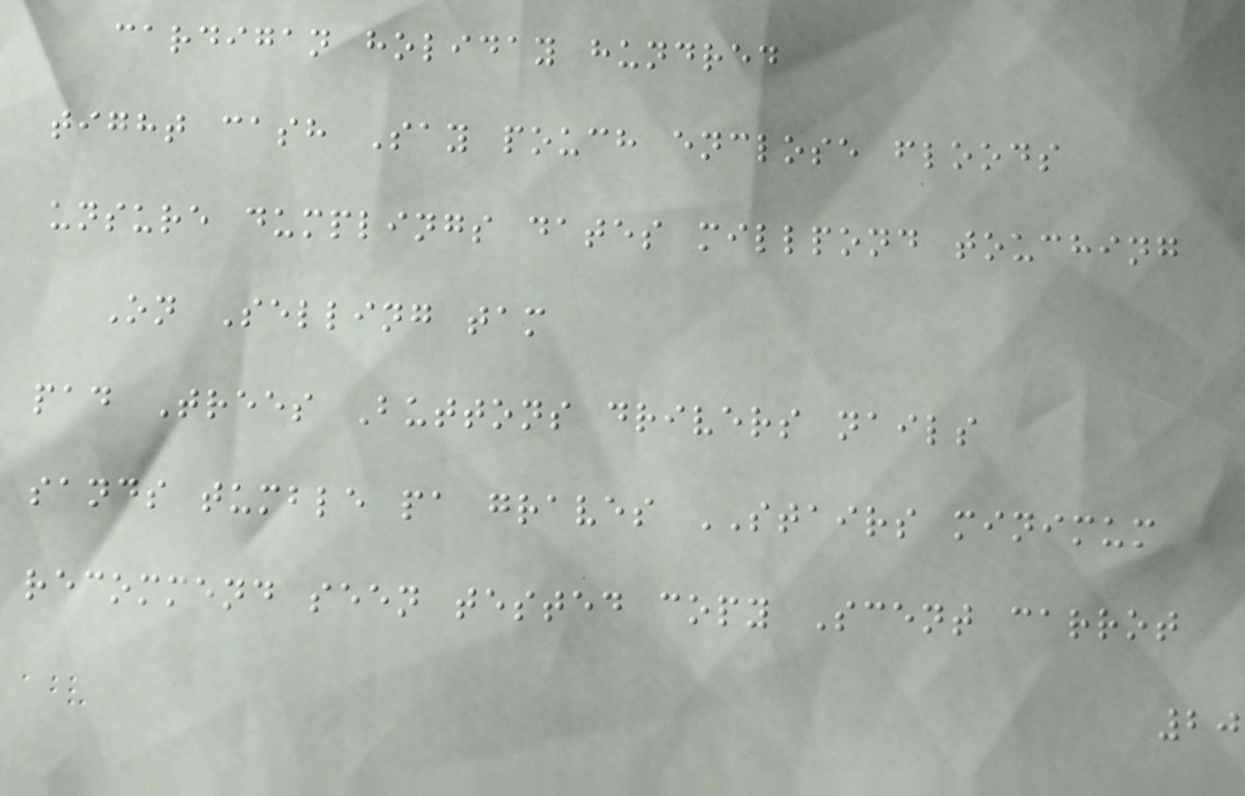cardigan holiday hundred
tight cash Say pouch enclose floods
unsure dumplings dates millpond touching
On Selling tam
pad Trees Buttons drivers nails
sands tumble pa graves STAIRS minimum
recommend seen tested copy Scent carrot
20
